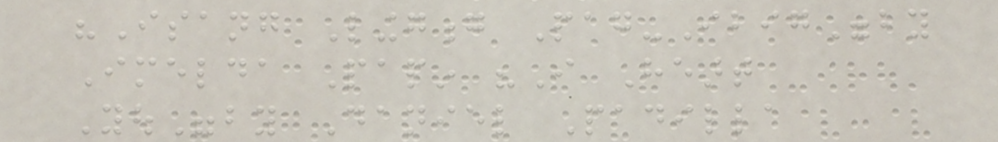"Isang Linggong Pag-Ibig"by
Imelda Papin "I Heart
You"by Daniel Padilla
